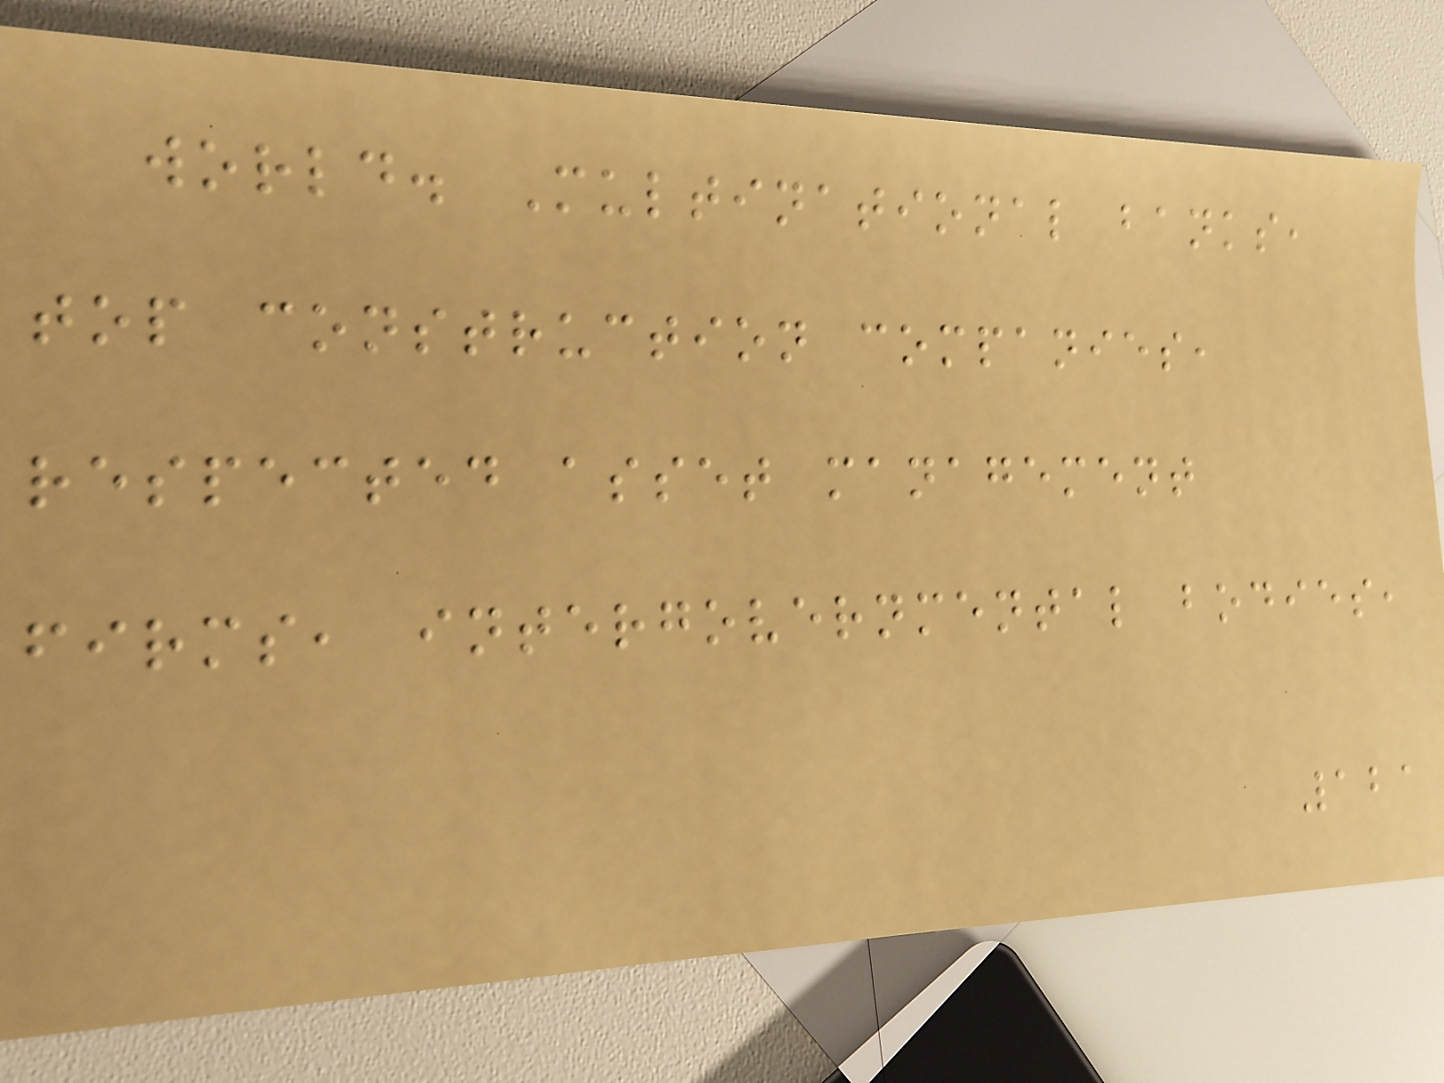world. Multinational banks,
top construction companies,
respected asset management
firms, intergovernmental bodies,
121
